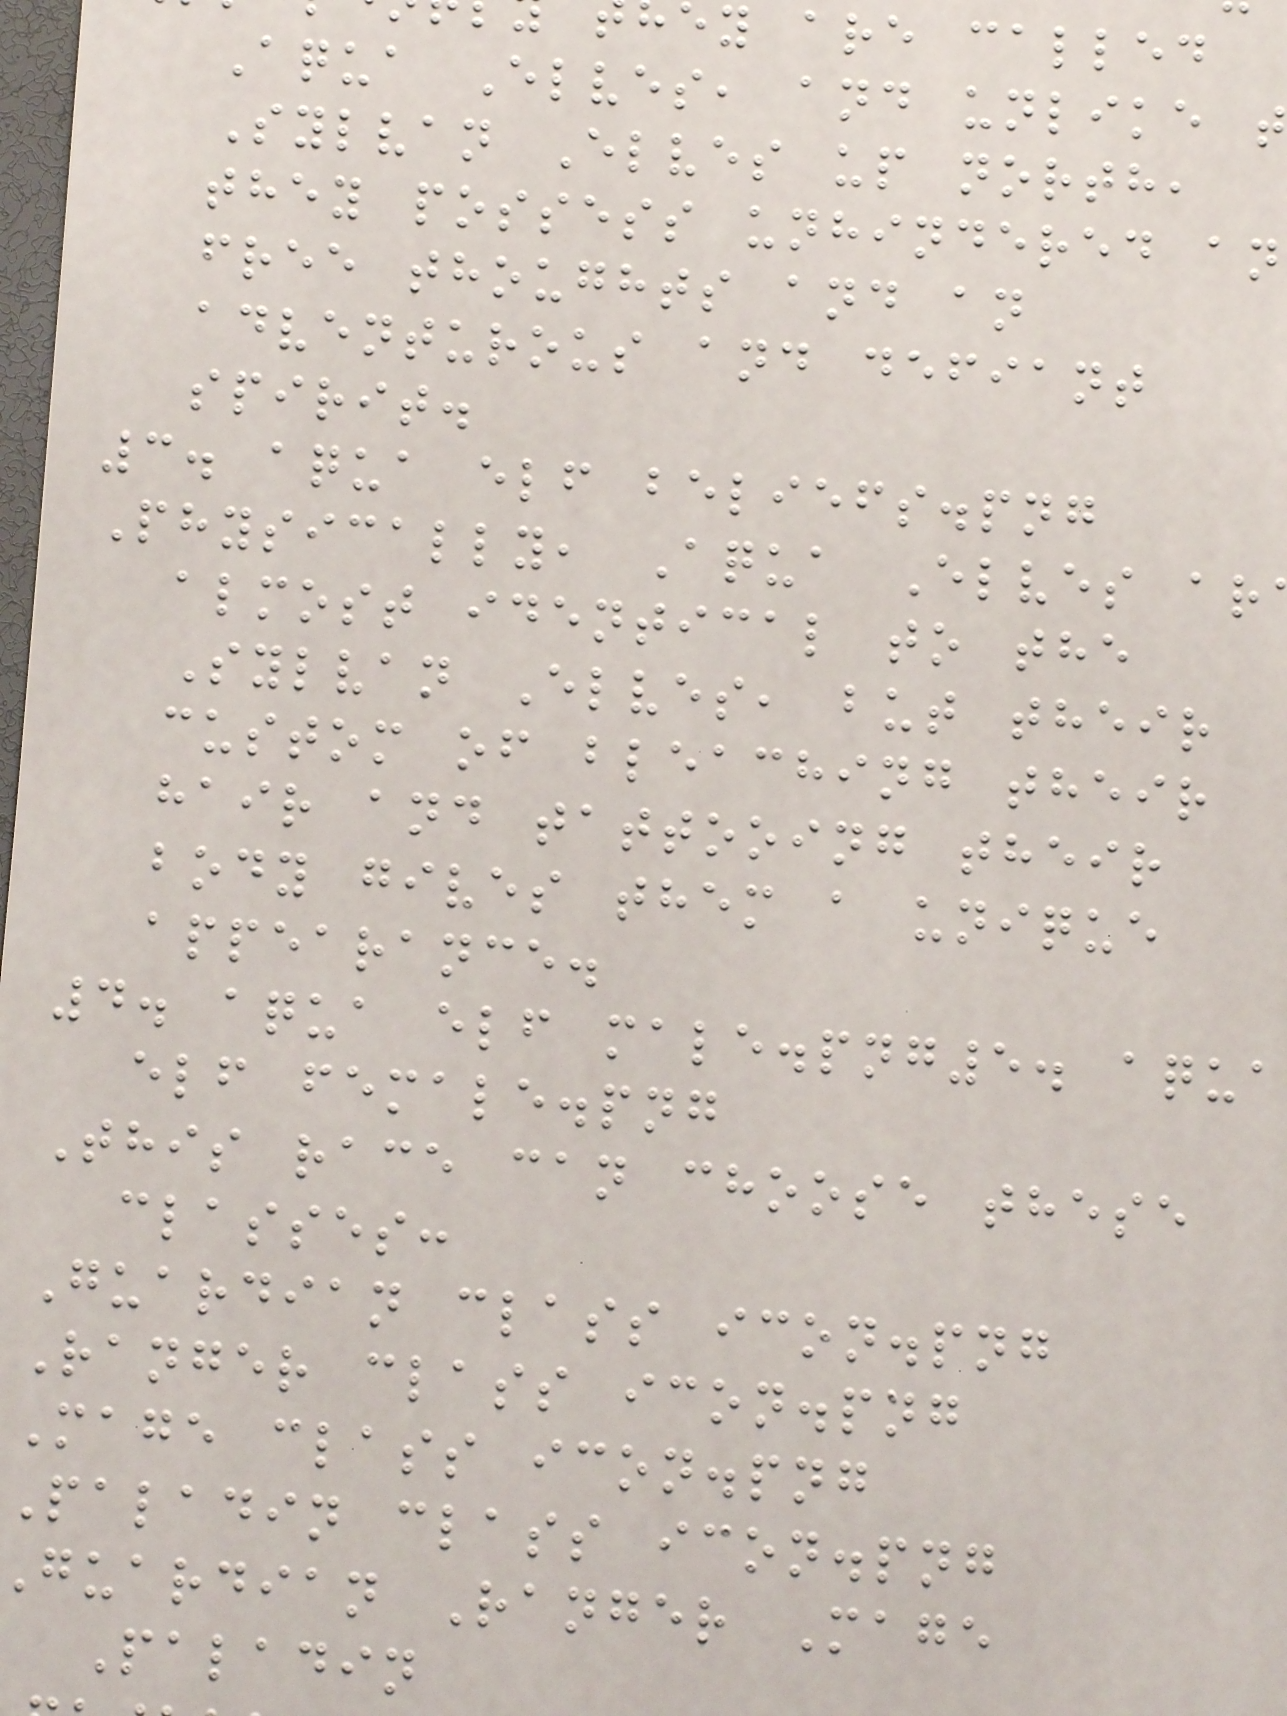ey are called
Aqua Elves, and unlike t
Sylvan Elves up north,
they possess unhindered an
free thoughts and an
adventurous and defiant
spirit.
3. aqua elf beliefs.png
Physically, Aqua Elves ar
almost identical to the
Sylvan Elves, but their
custom of bleaching their
hair and tattooing their
body gives them a unique
appearance.
4. aqua elf male.png5. aqua
elf female.png
This race can choose these
classes:
Guardian class icon.png
Ranger class icon.png
Mage class icon.png
Paladin class icon.png
guardian Ranger Mage
Paladin
